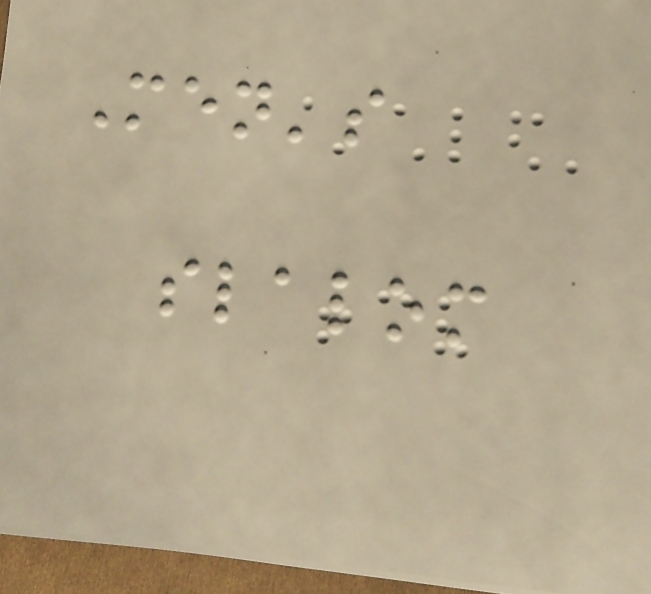Men's
slalom
